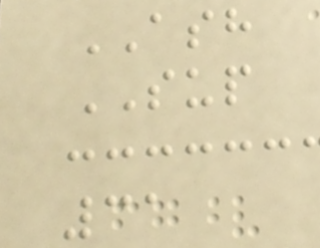ASH
SUP
31
